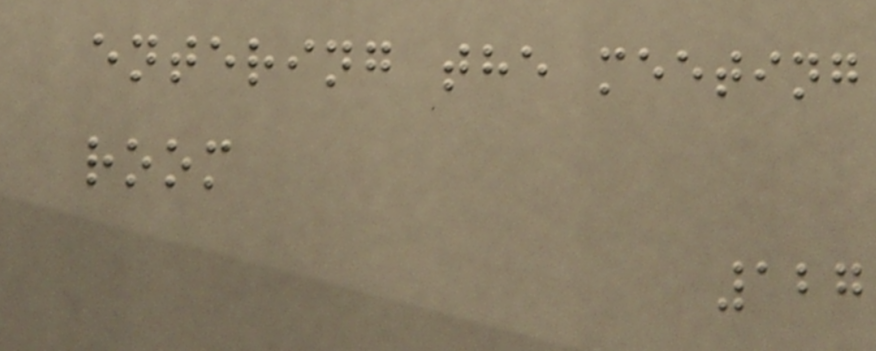entering the meeting
room
127
